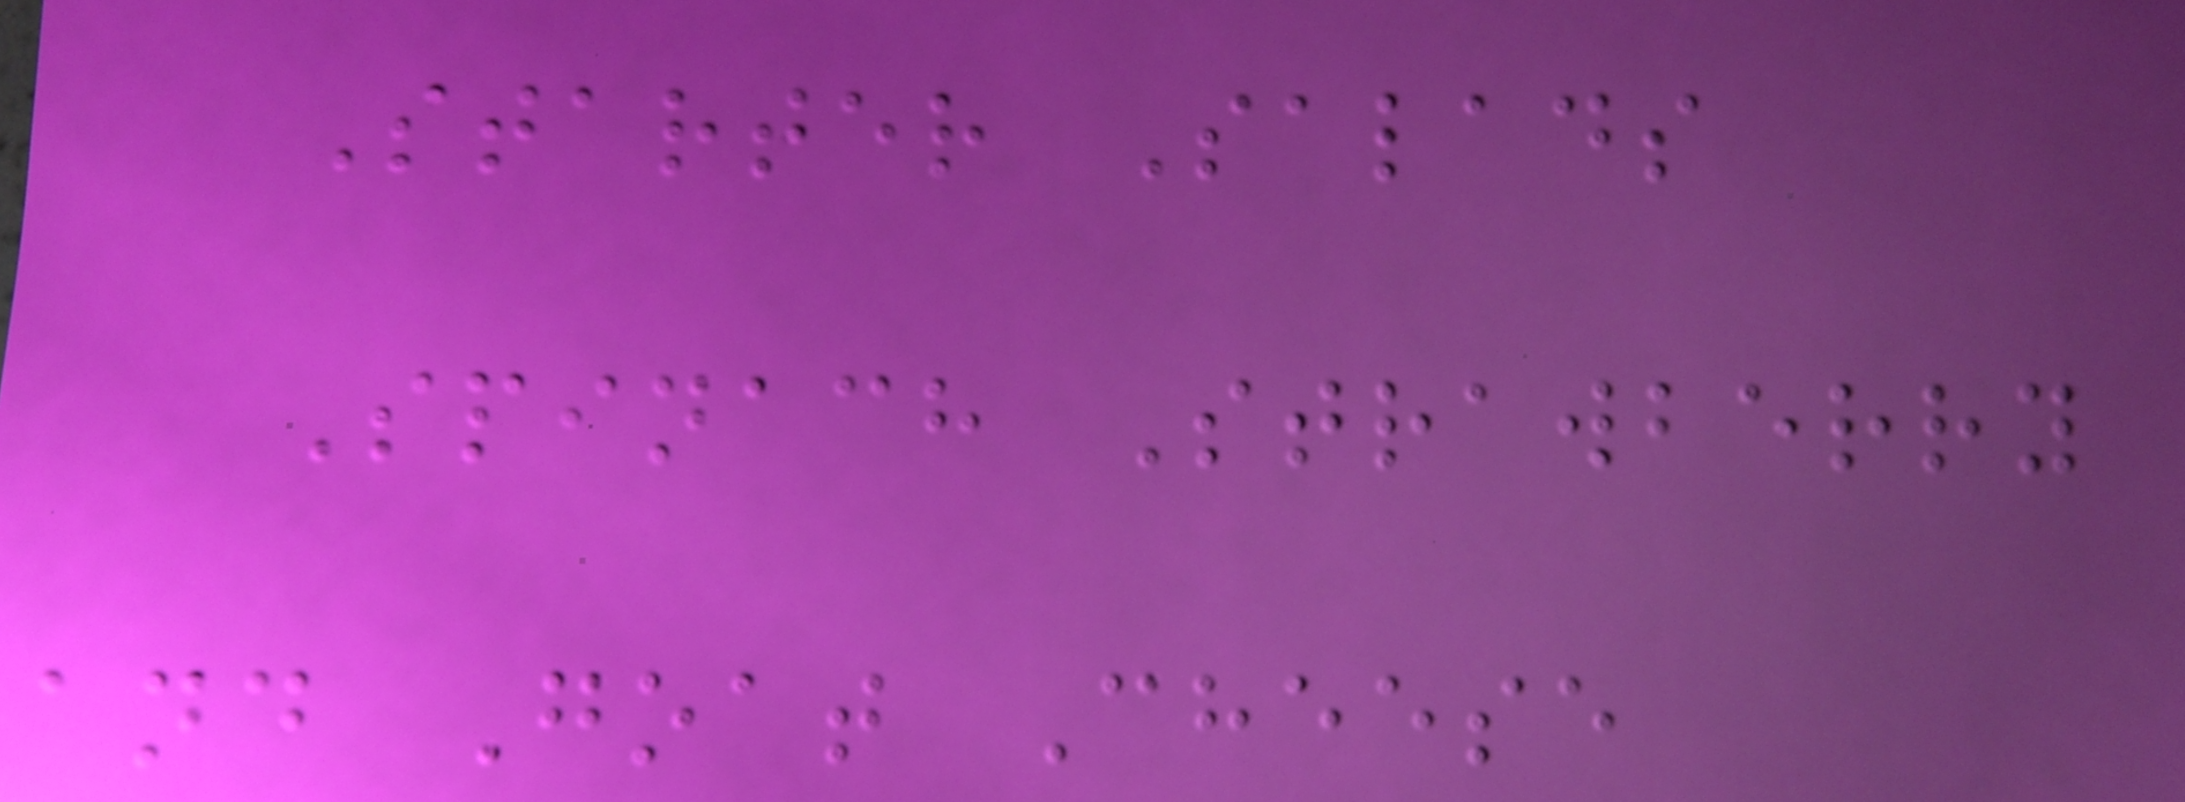Starter Salads
Spinach Strawberry
and Goat Cheese
